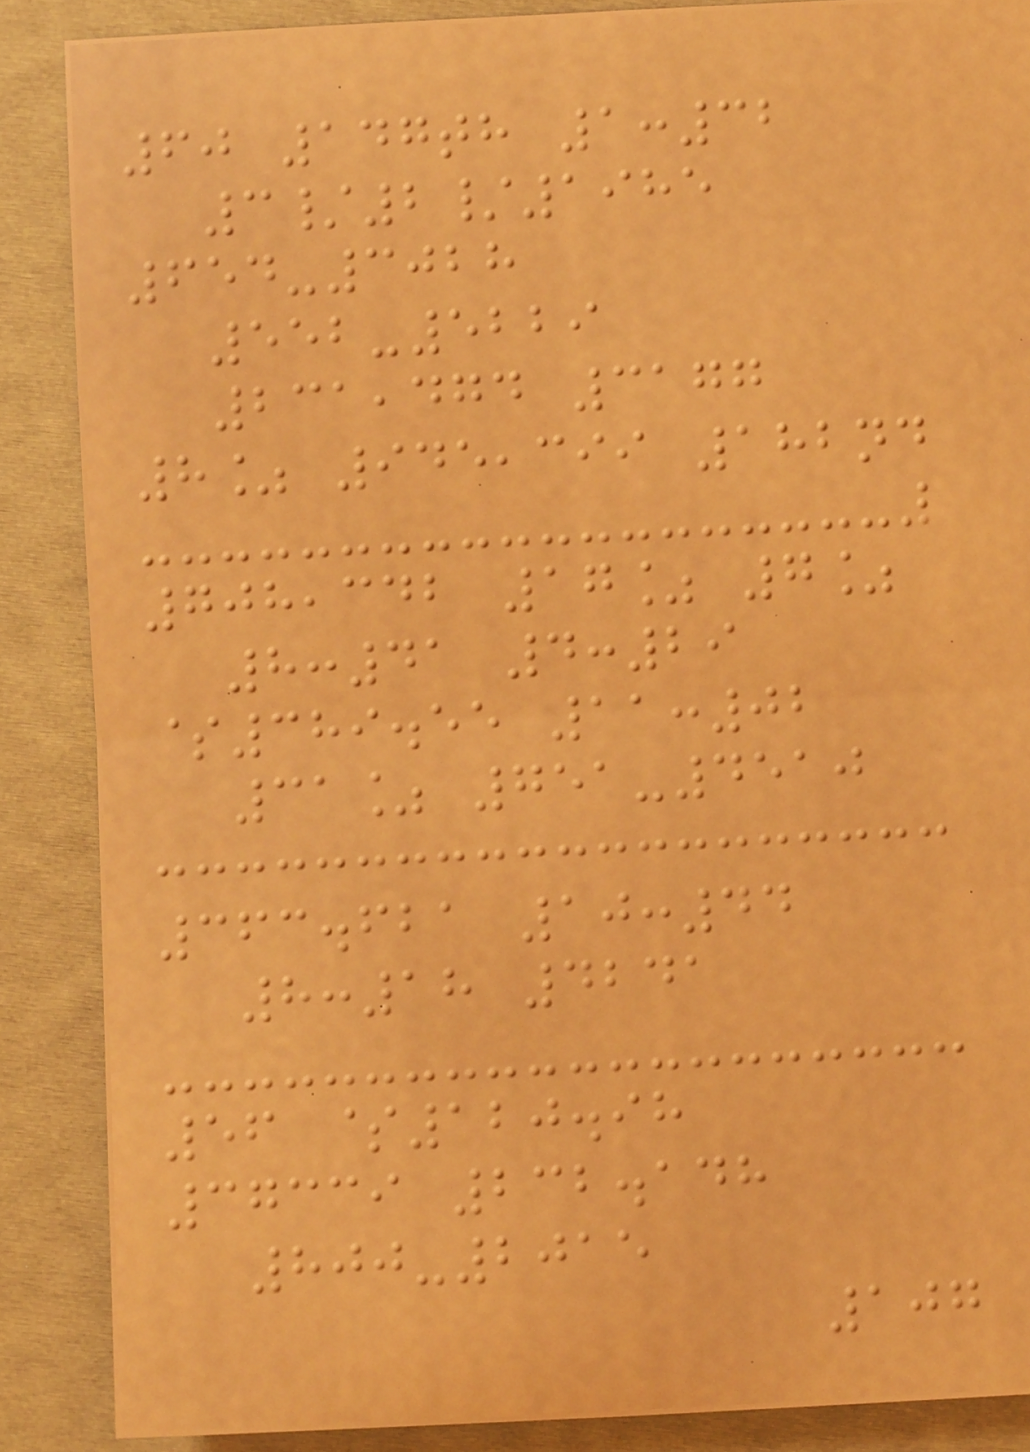60 147th 1:32
3/2/1985
654-3028
552-5229
231,474 3177
8% 945,399 182nd
708,342 17% 7%
8:41 4:29
$389.55 11:02
31% 751-4510
363.621 10:44
8:18 4241
56 $120.98
37339 232.148
800-2015
107
